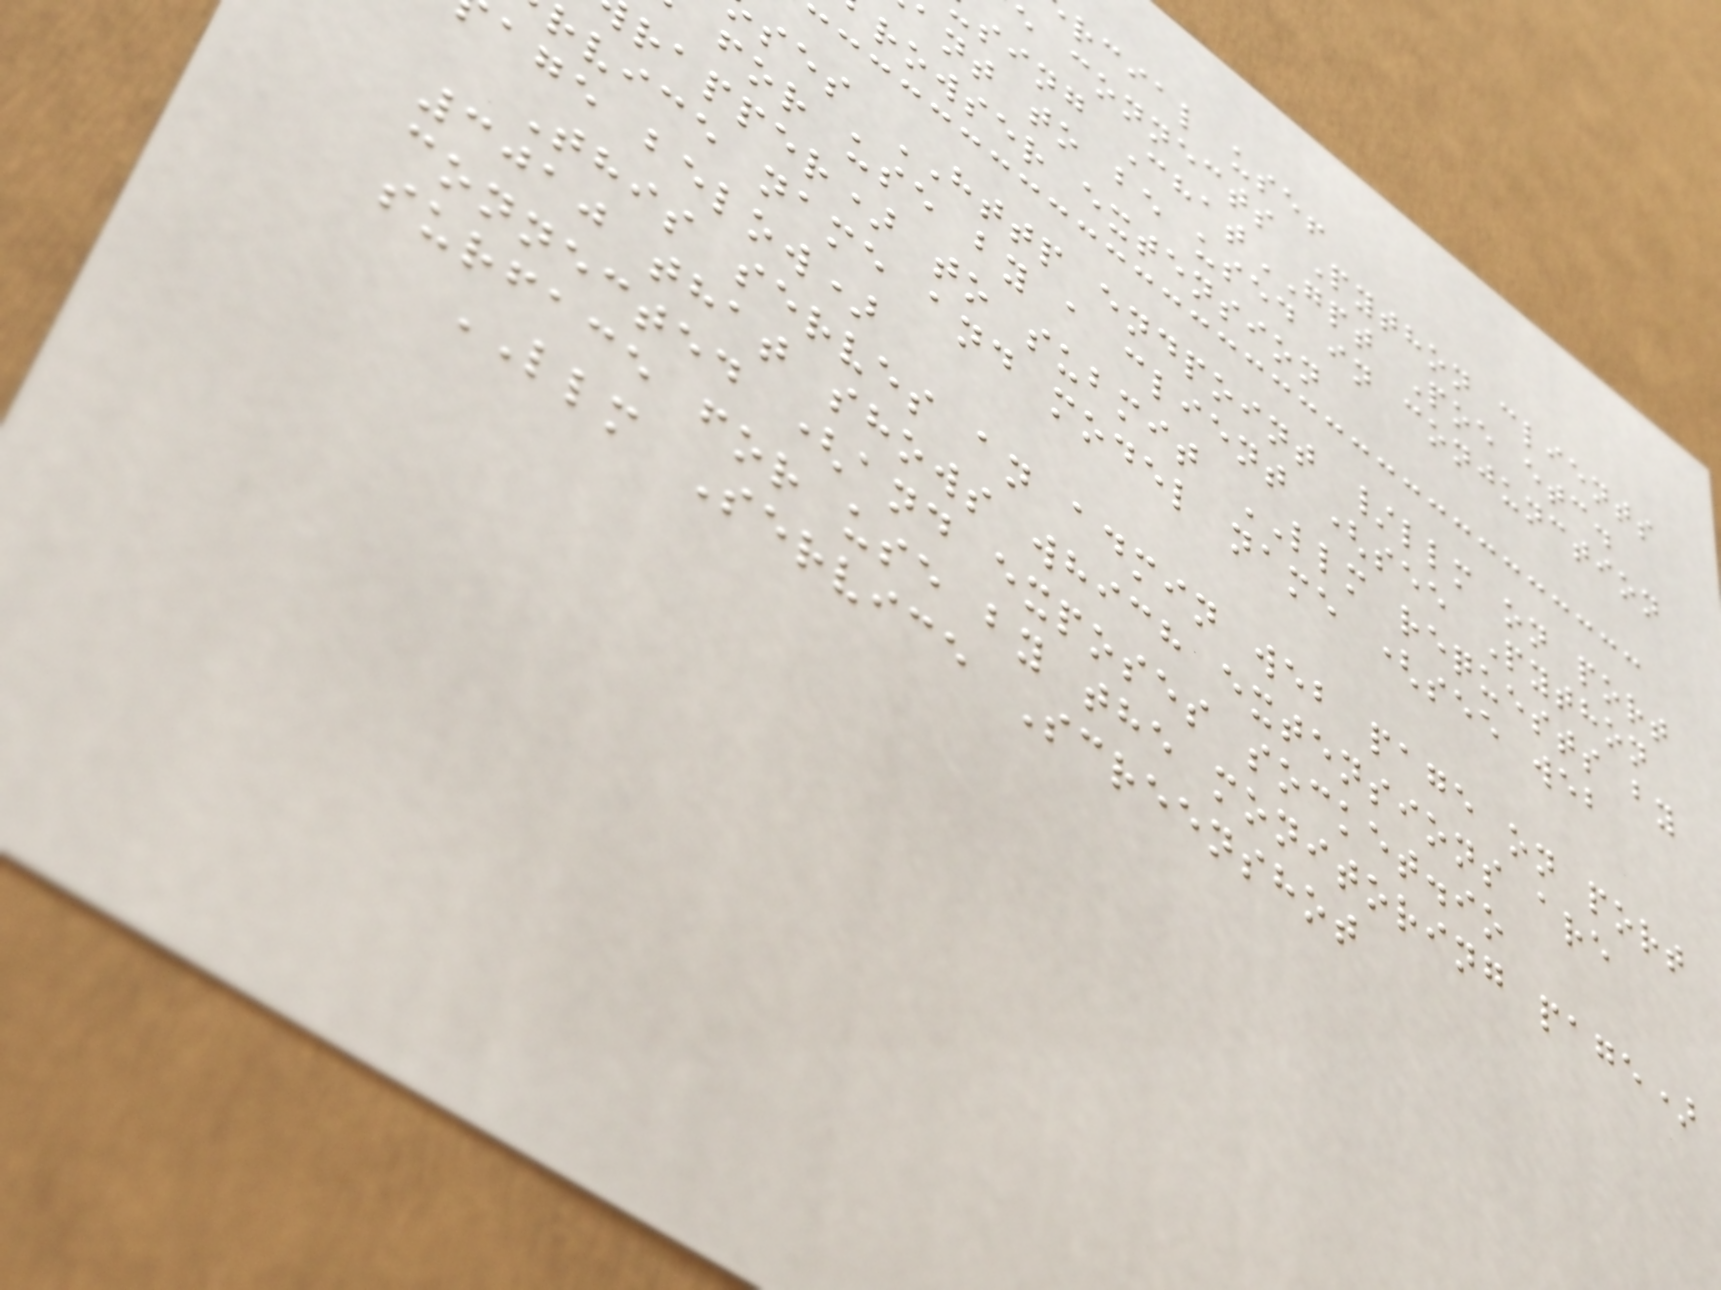rcial use!
e connects Python clients
sing ChatGPT Poe etc.
ant to be used in conjunction
rowser extension
ses HTTP endpoint /llm on port
for use by a client (see Python
rapper) to submit LLM requests by
rvice name and model name (see web
age below)
This serves an admin web page on port
3010 that shows which extensions are
connected (and exposes socket.io
surface for use by the monitoring page)
LLM Service Screenshot
